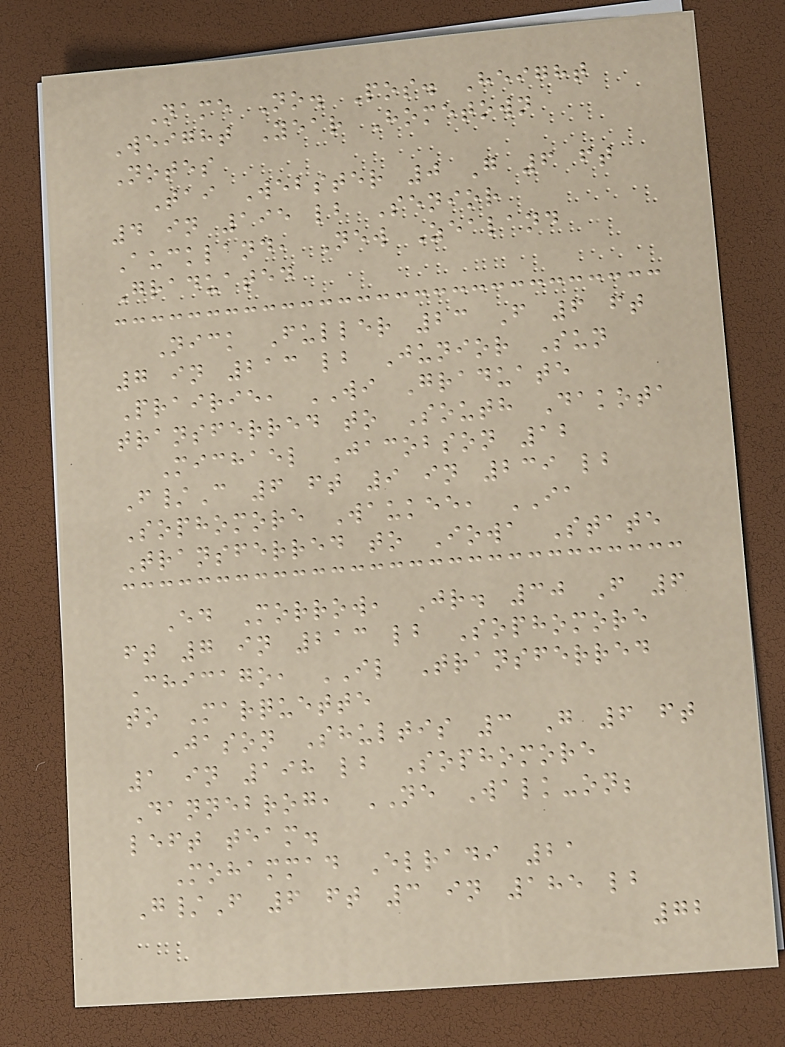Name No. Pos. Height
Weight Year Hometown
Notes
Tai Webster 0 G 6 ft
4 in 195 lb Senior
Auckland, New Zealand
Graduated
Nick Fuller 23 F 6 ft
7 in 213 lb Junior Sun
Prairie, WI Graduate
transferred to South Dakota
Michael Jacobson 12
F/C 6 ft 9 in 239 lb
Sophomore Waukee, IA
Transferred to Iowa State
Ed Morrow, Jr. 30 F 6
ft 7 in 213 lb Sophomore
Chicago, IL Transferred
to Marquette
Jason Shultis 3 G 6 ft
1 in 198 lb Sophomore
Dannebrog, NE Walk-on;
left team.
Mohammad Elradi 21
G/F 6 ft 3 in 185 lb
72
